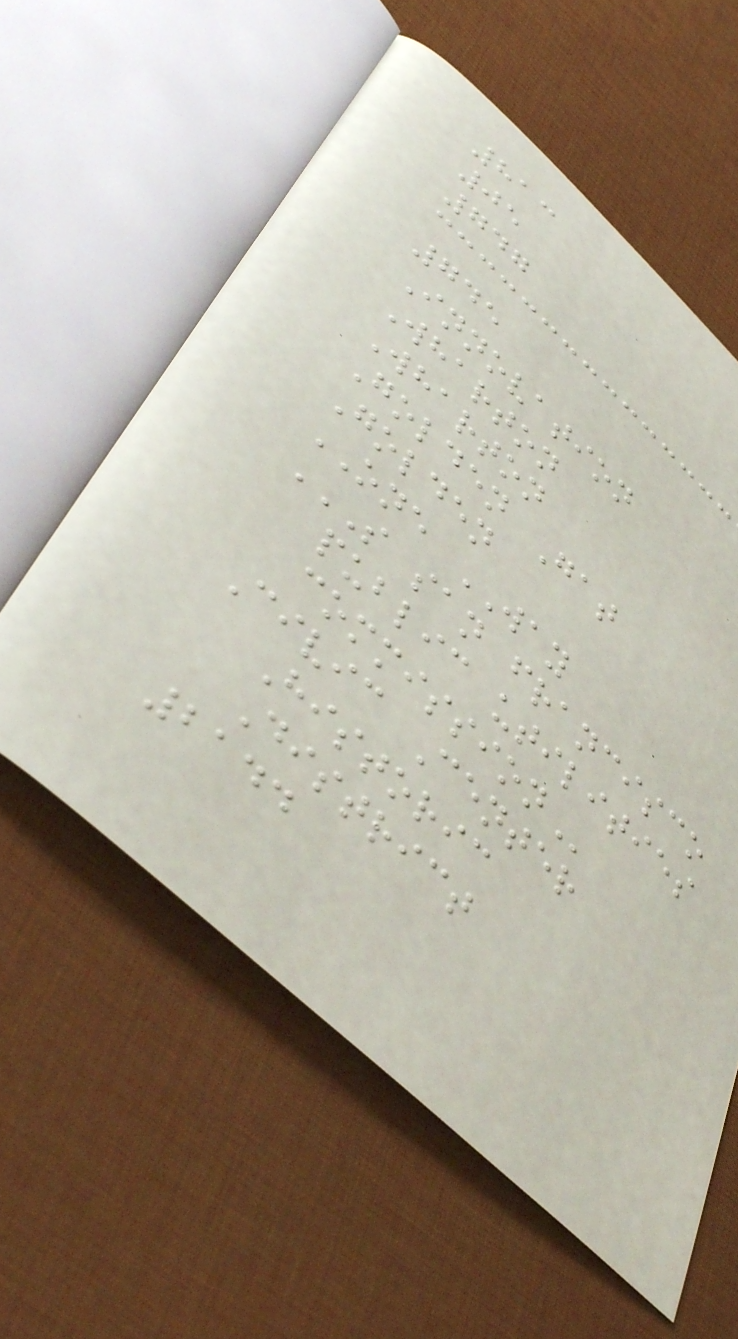813
05
747
745
Innovation
Wharton
Wharton
Golden Gat
Golden
ONE WAY
S SAN FRANCISCO
PUBLIC UTILITIES
COMMISSION
Civic Center
Historic
District
2144
